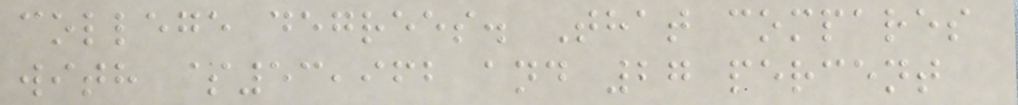college degrees. That compares
with $53,962 and 27 percent
